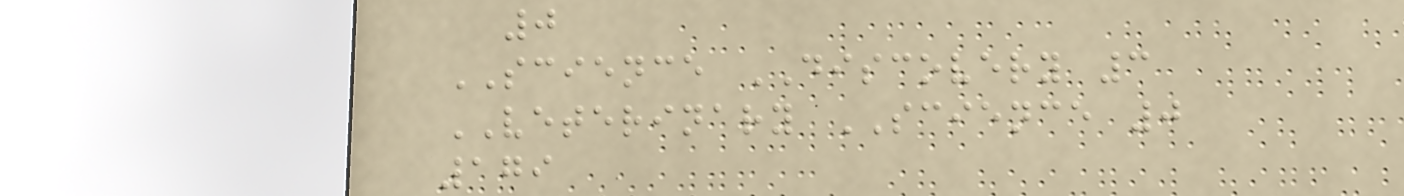0
SCIENCE DISCOVERY 3
VETERINARY SCIENCE 0
179
